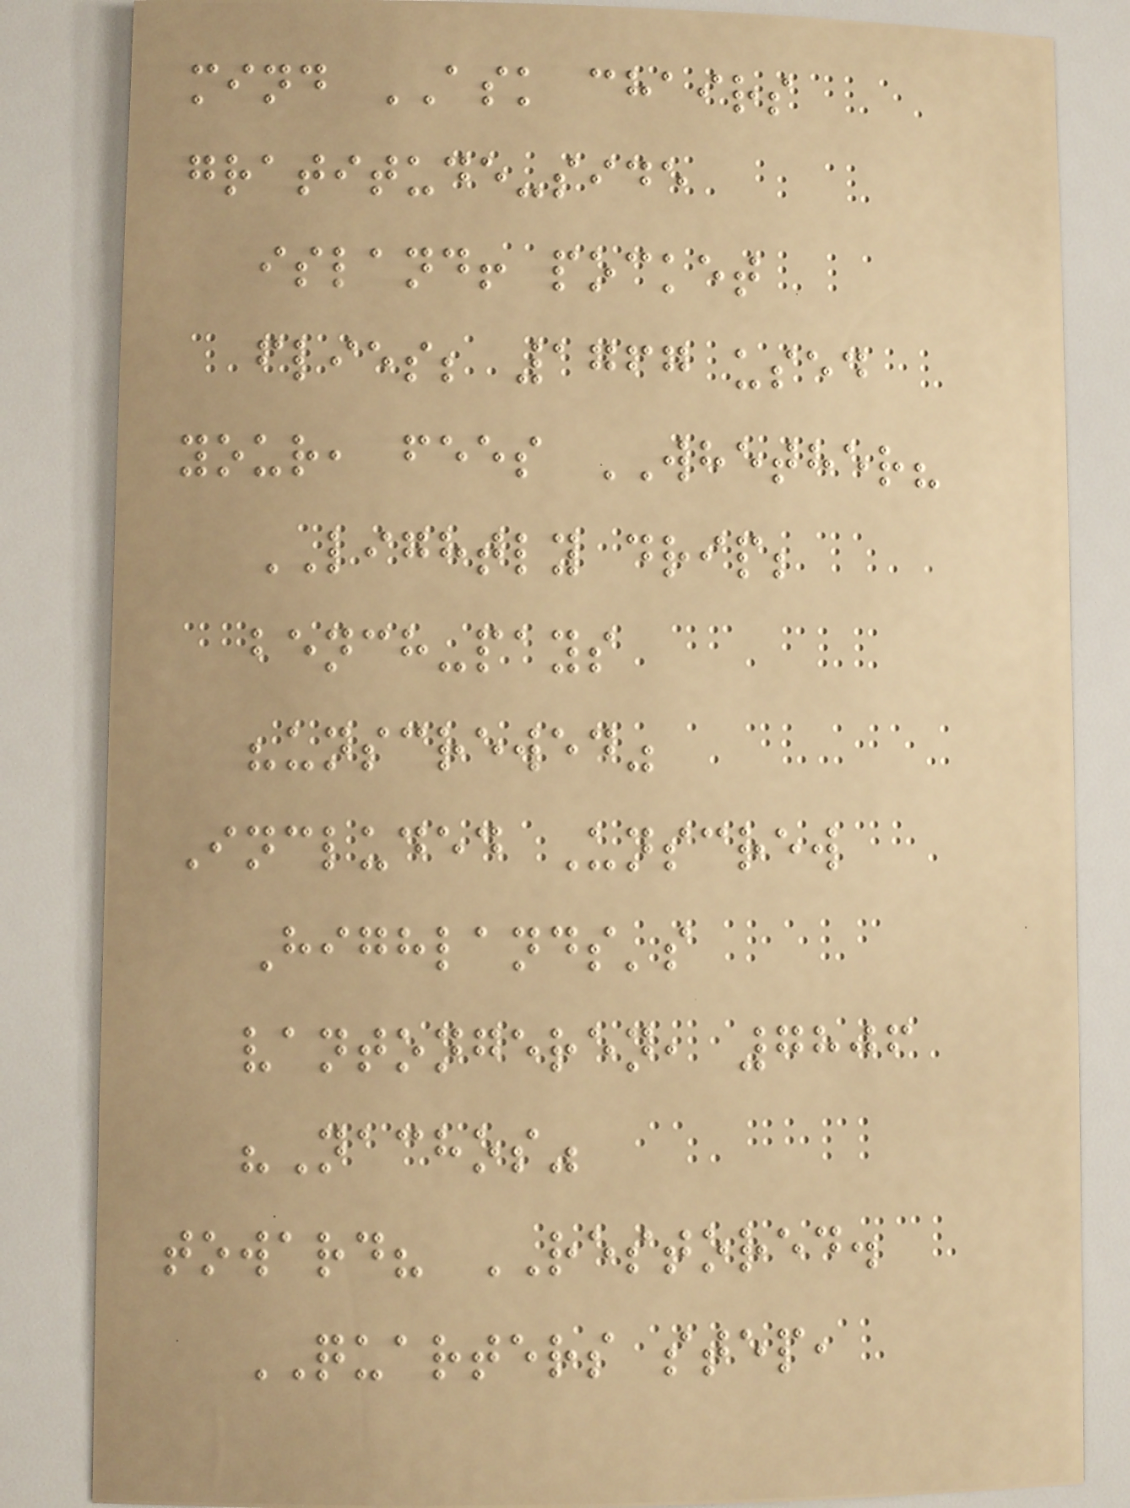mind ASK chairs
gratitude-side
island! pocket
flies; 1767 used
your, fees WHETHER?
LIGHTLY drip;
bench-pays
"unscrewed"
Included Unscrew
Highlands's
vantongeren, 7806
"Nachos"
toward? RESTORED.
QUARTERS step,
